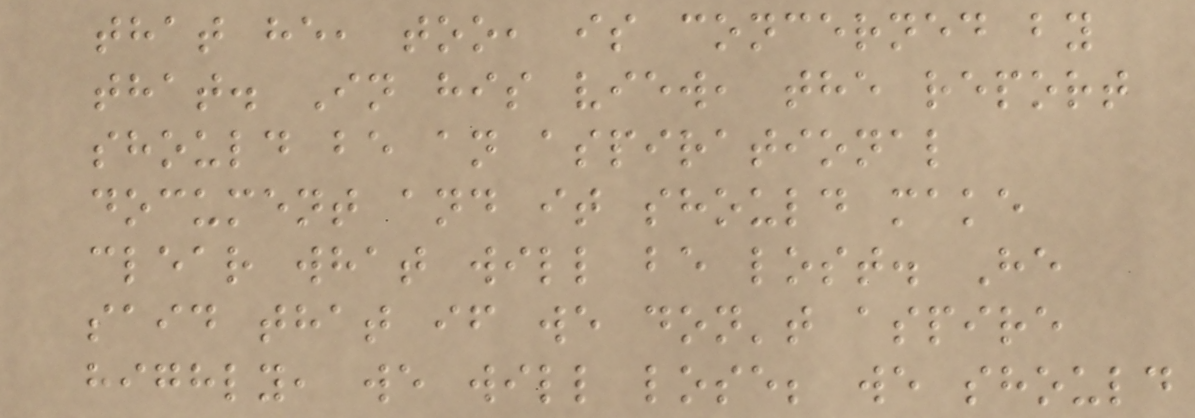that he, too, is concerned by
that. In his view, the report
should be an aspirational
document and it should make
clear what will be lost. He
said that if we don't aspire
highly, we will lose; we should
